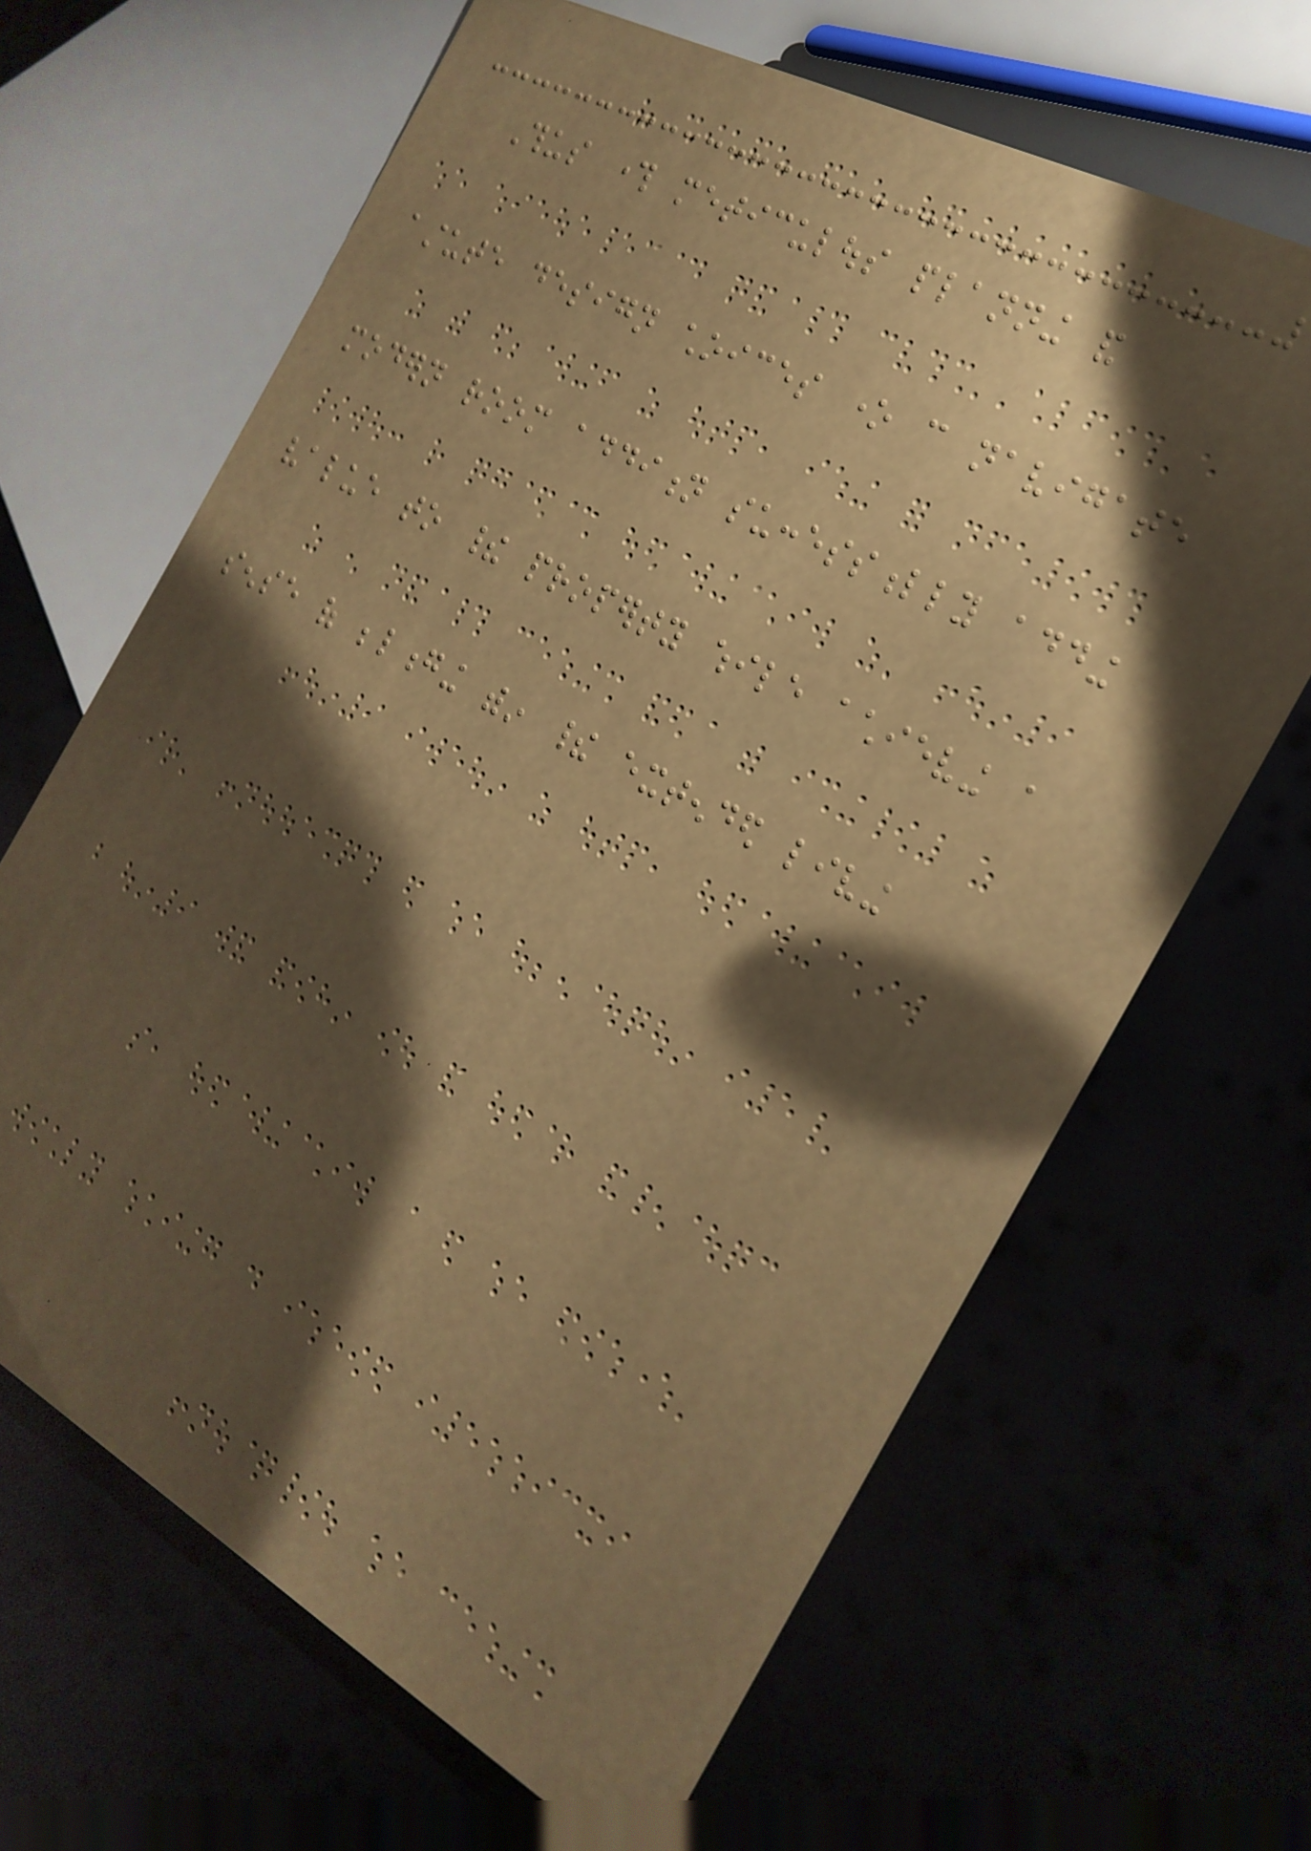Thus through meticulous planning and
astute design choices one can navigate
modern room addition successfully adding
value to their property while achieving a
sense of belonging within their extended living
